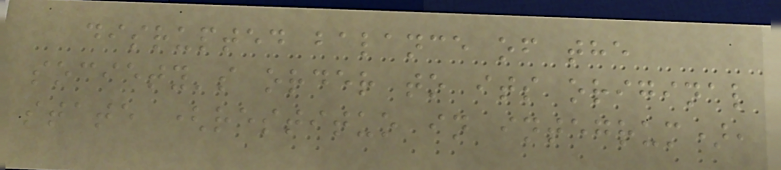disrupted balance of the
society's order to its original
state (restituo in integrum),
